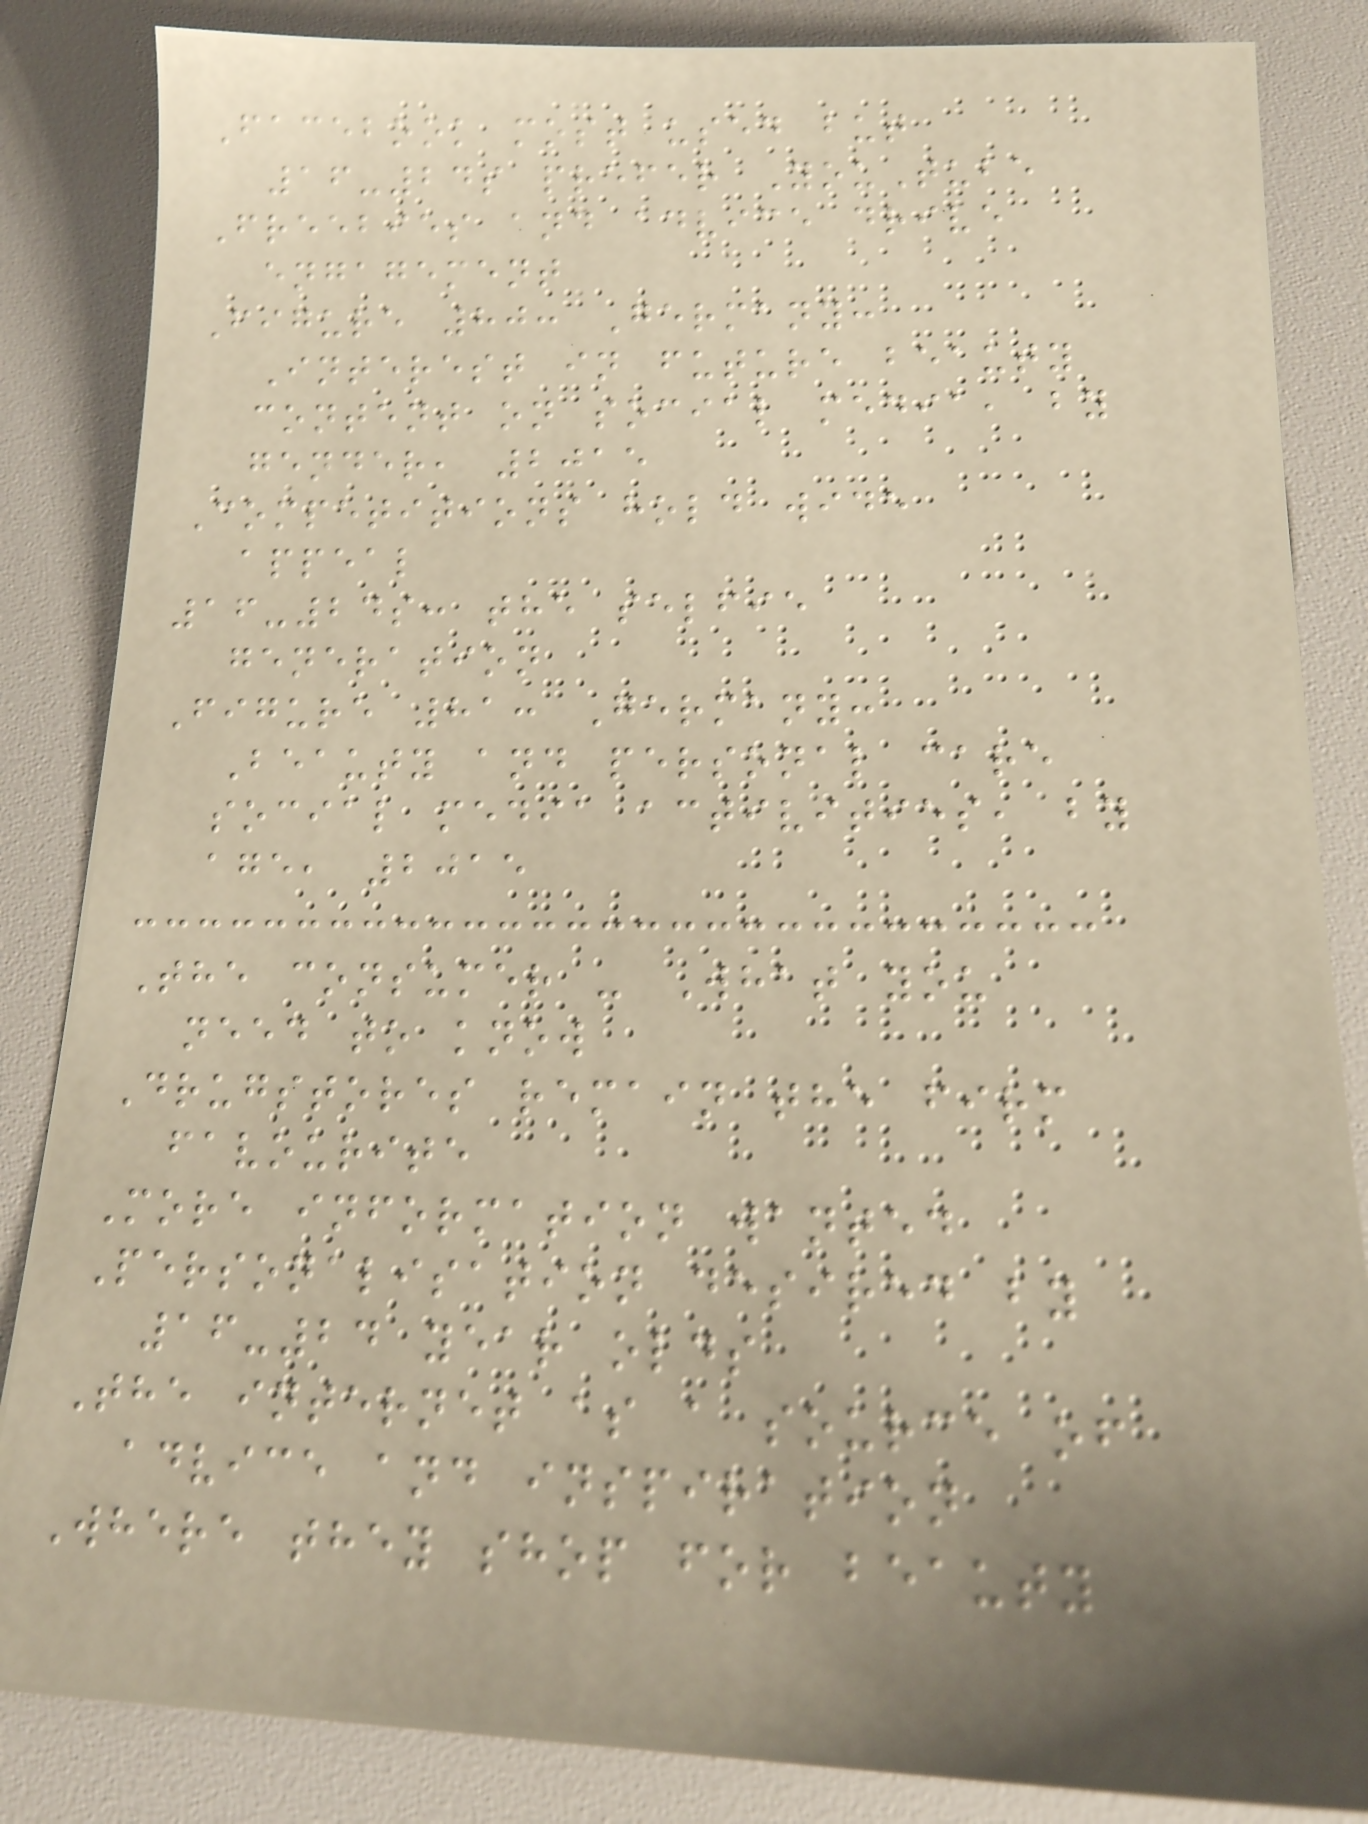Facebook most used but
16-24s prefer YouTube
Freebies and advice drive
engagement
Figure 80: Germany:
Interest in future beauty
content on social media, by
gender, 2015
Competitions hold wide
appeal
16-24s: the selfie
generation
Figure 81: Germany:
Beauty and personal care
social media activities, by
age, 2015
The consumer - What you
need to know
Drugstores remain the firm
favourite
More information wanted
Personalisation desired by
16-24 year olds
The internet as a source of
advice and inspiration
Where they shop for beauty
